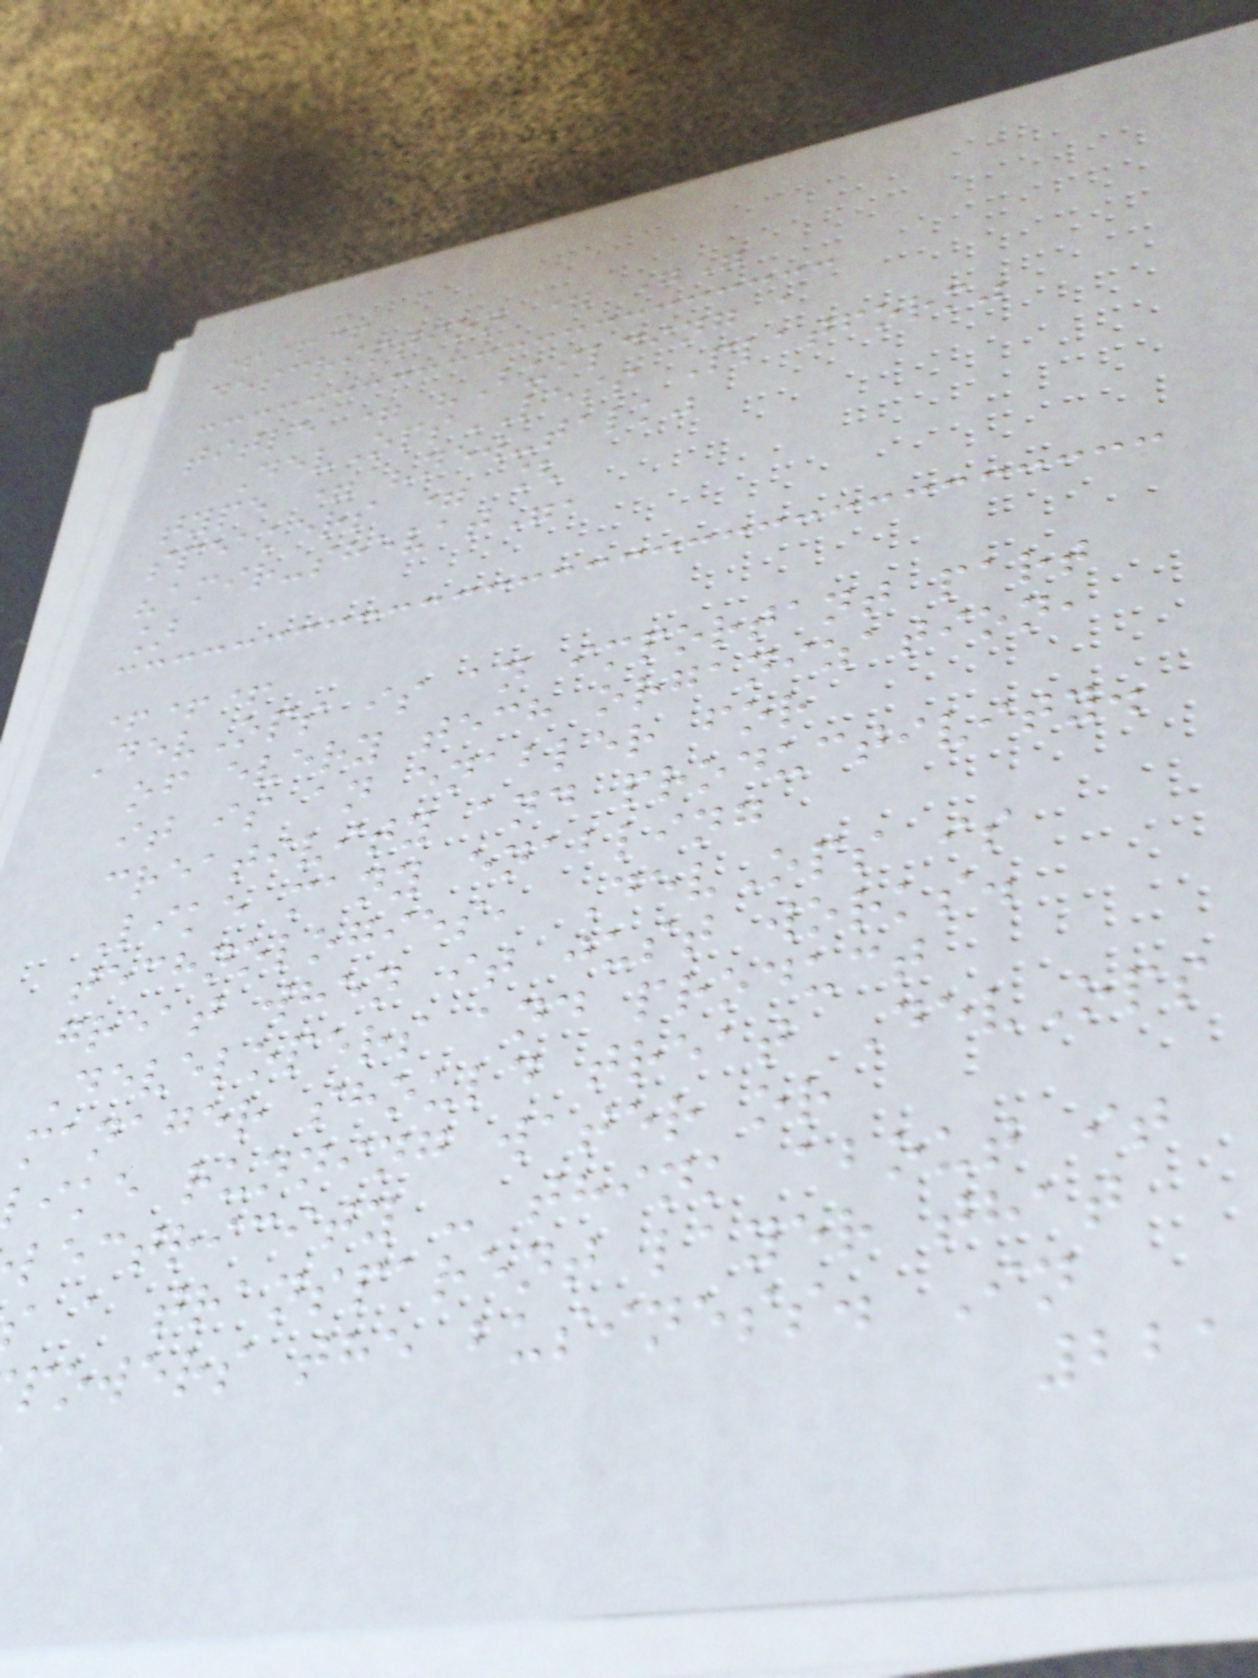+++
description = ""
title = "Building a
DevOpsLESS Platform"
type = "new-talk"
speakers = [
"amir-shevat",
]
+++
DevOps is an important part
of every tech organization,
it is an enabler for
creativity and productivity.
Like many enabling
technologies, DevOps is
great when it just works.
Developers and product
manager should treat DevOps
ike running water or
lectricity - think about it
a transparent layer that
powers the business. In
221
